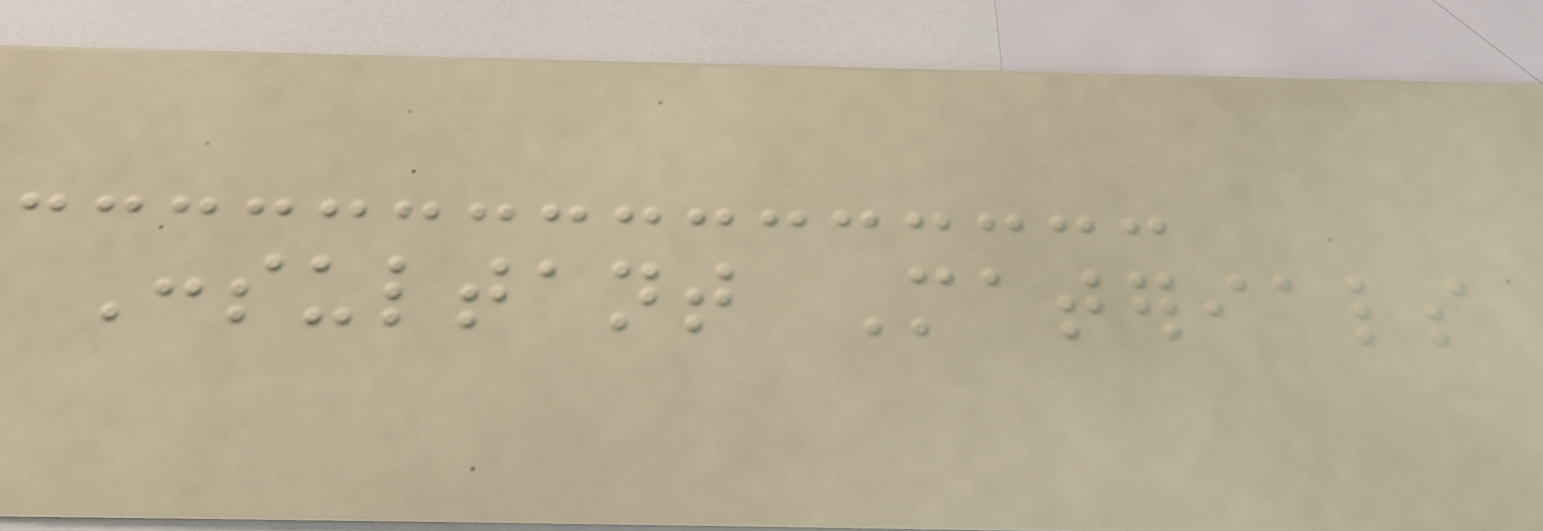Consultant Materials
